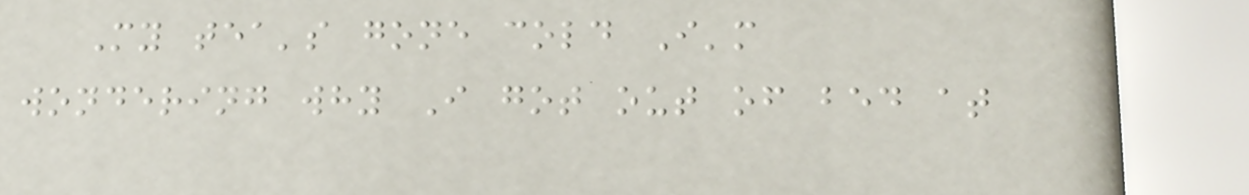My tea's gone cold I'm
wondering why I got out of bed at
